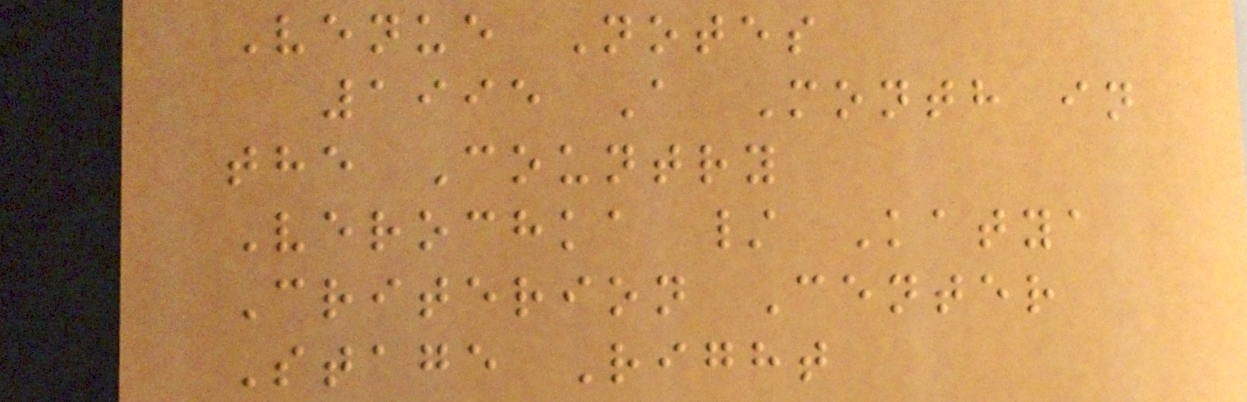Venue Notes
1995 A Month in
the Country
Verochka / Katya
Criterion Center
Stage Right
